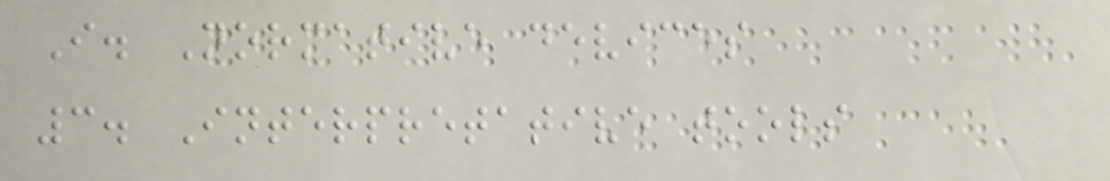I. Normative devices
3. Interpretative tools
